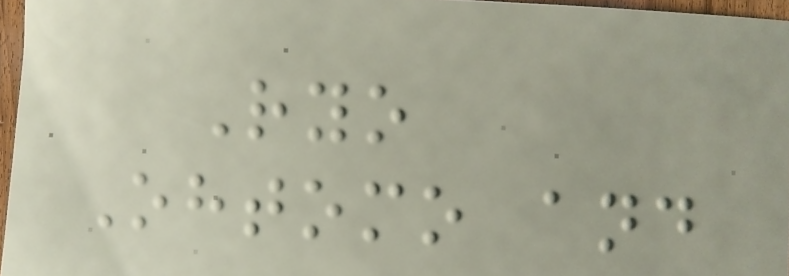Ryo
Ohtomo and
